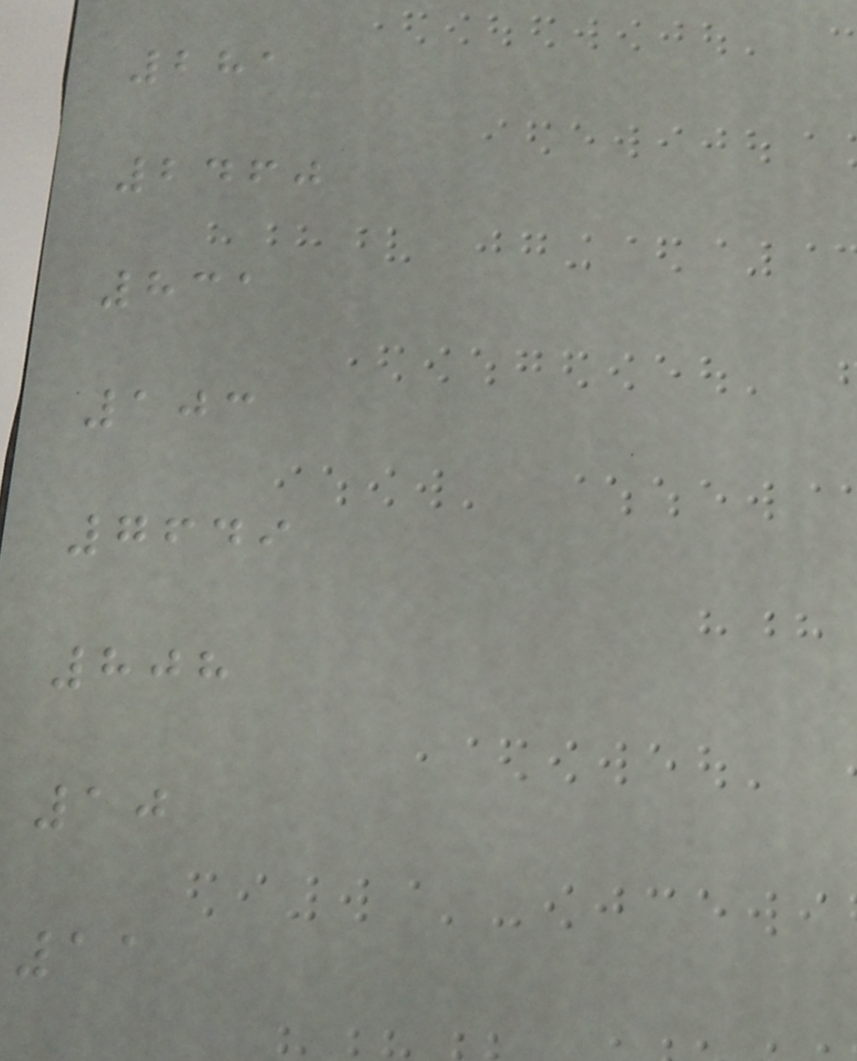281
2460
831
103
7649
808
10
11
